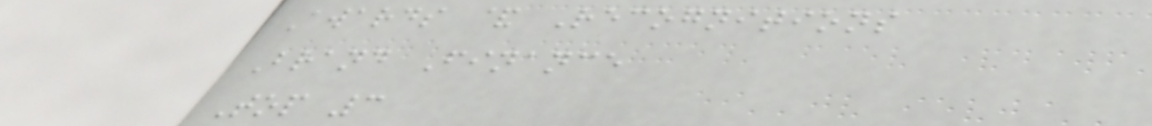Awards & Recognitions
Brand Finance
Top 3
